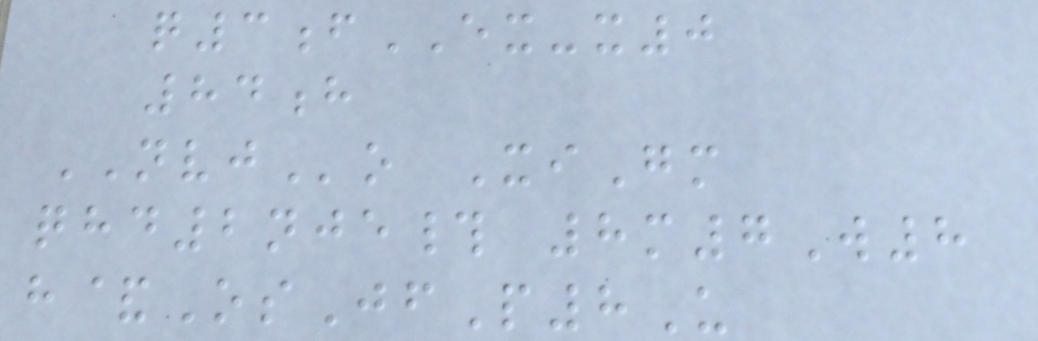q3fEX-x0
84h
NVJo XiGm
qhd2nje# 8m7W8
h&OsJfP8U
